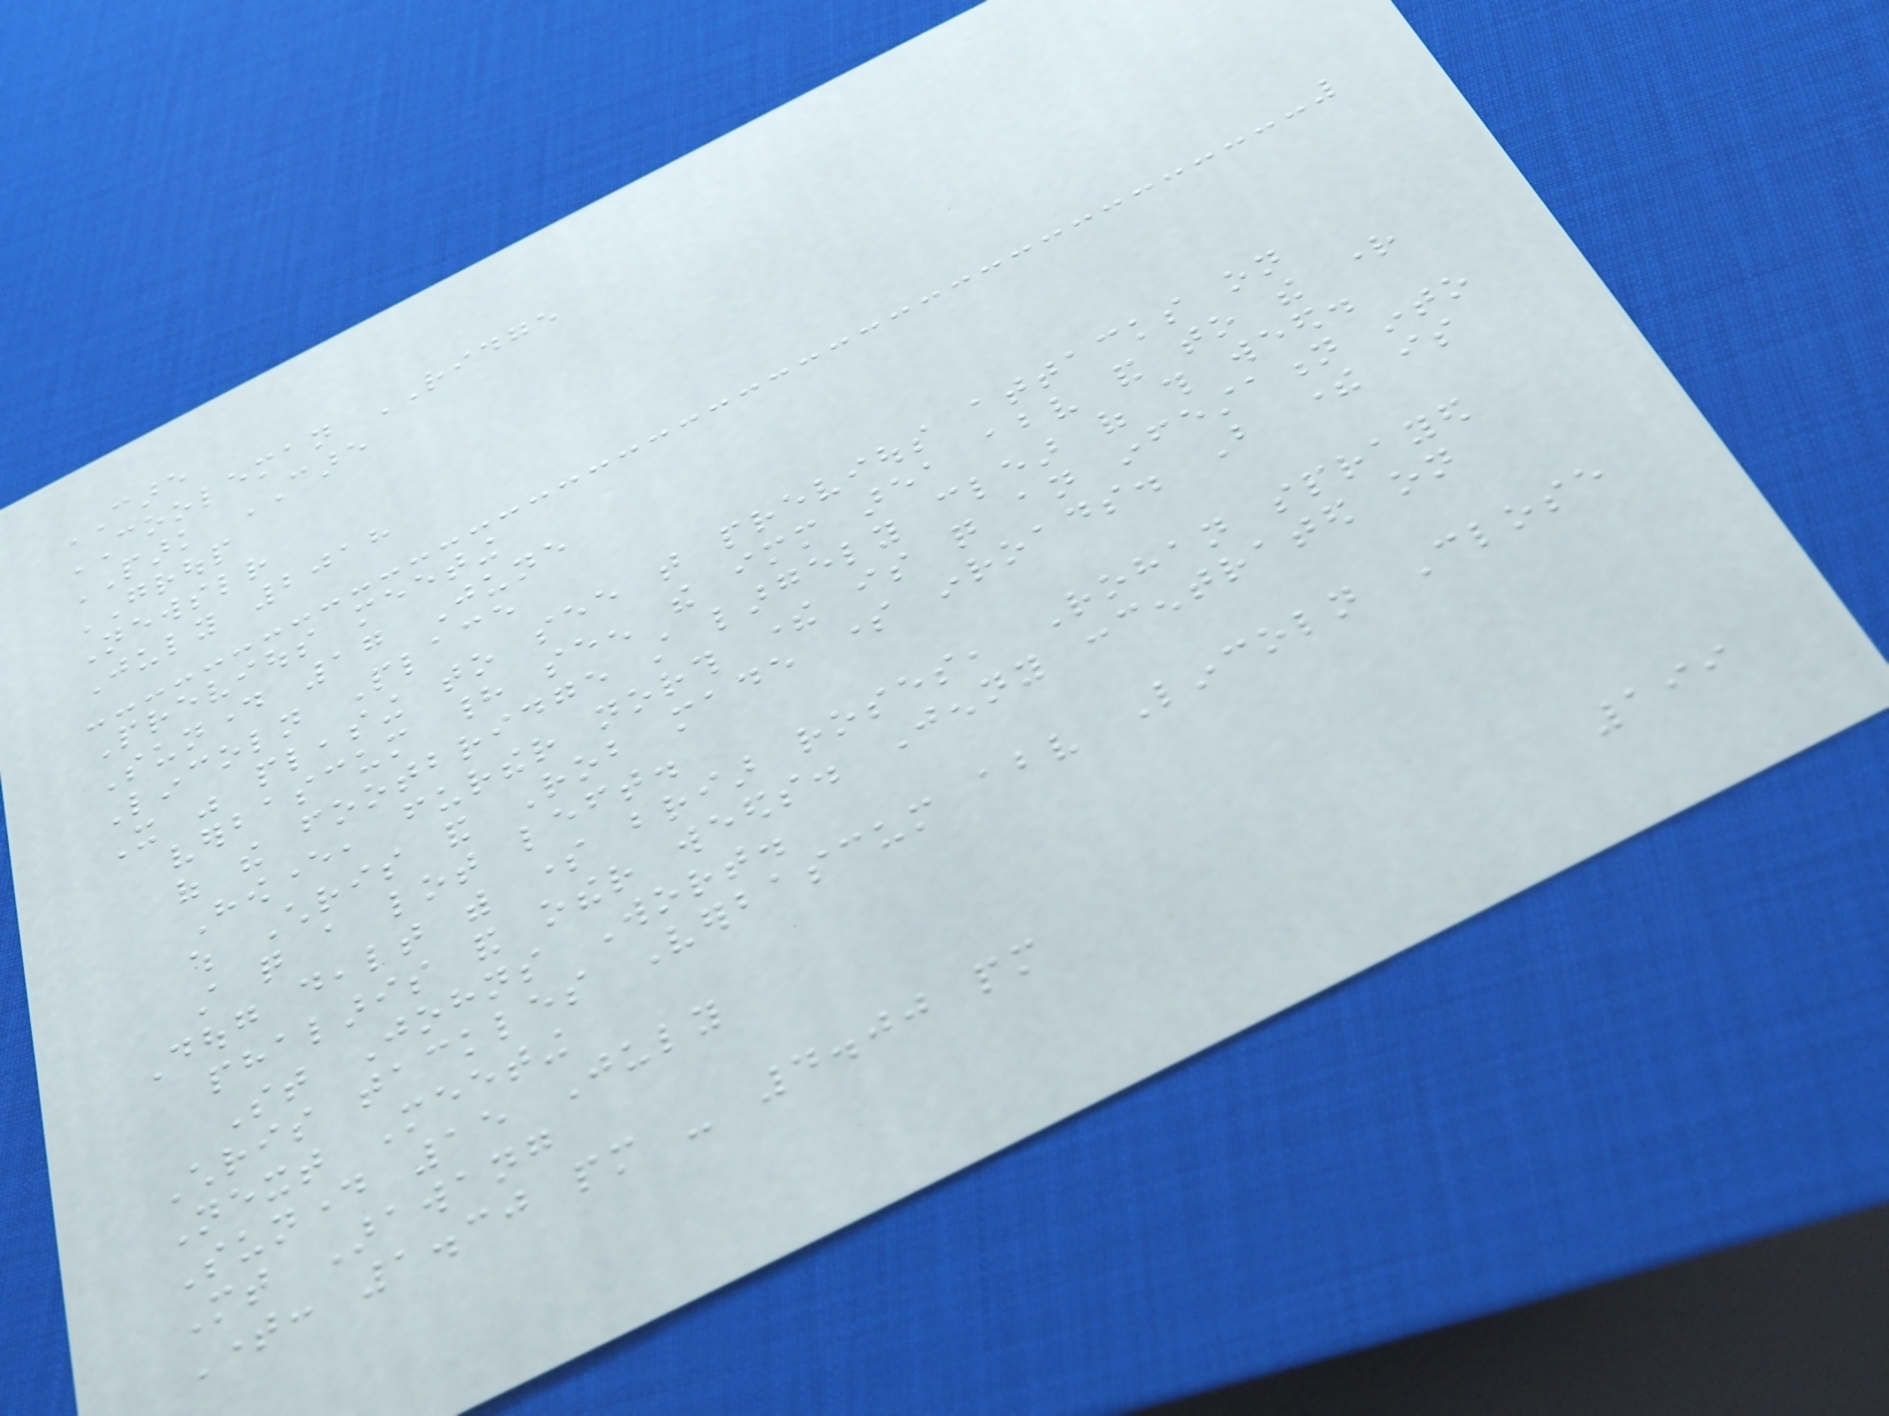CARE
COOLEMAN RIDGE
PARK CARE
GROUP
Newsletter
July 2018
Previous meeting
Sunday 17 June
Lincoln Place
It was pleasing to see that previous attacks on
verbascum had seen the immediate area above and to the right
of the footbridge still largely clear of this weed.
However, further north there is quite an infestation into
which Chris and Rob made some inroads. But there is
still quite a lot left.
Doug dealt with some briar roses, Rohan sprayed
phalaris and other weeds. Jenny concentrated on
St Johns Wort.
Chris tackles Verbascum above Lincoln Close
Next Meeting
Sunday 15 July
Mt Arawang
Time: 1.30 pm - 4.00 pm
199
